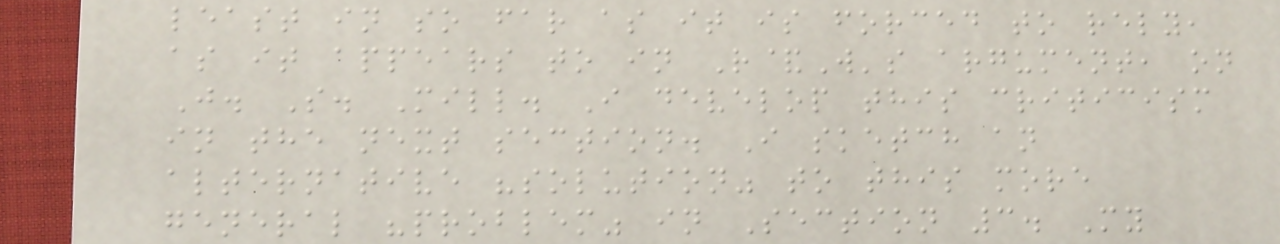least in so far as it is forced to rely,
as it appears to in R&W's argument, on
J. S. Mill. I develop this criticism
in the next section. I sketch an
alternative "solution" to this more
general "problem" in Section 3. My
